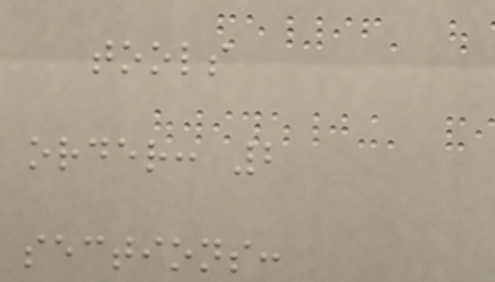tools
order: 2
sections:
